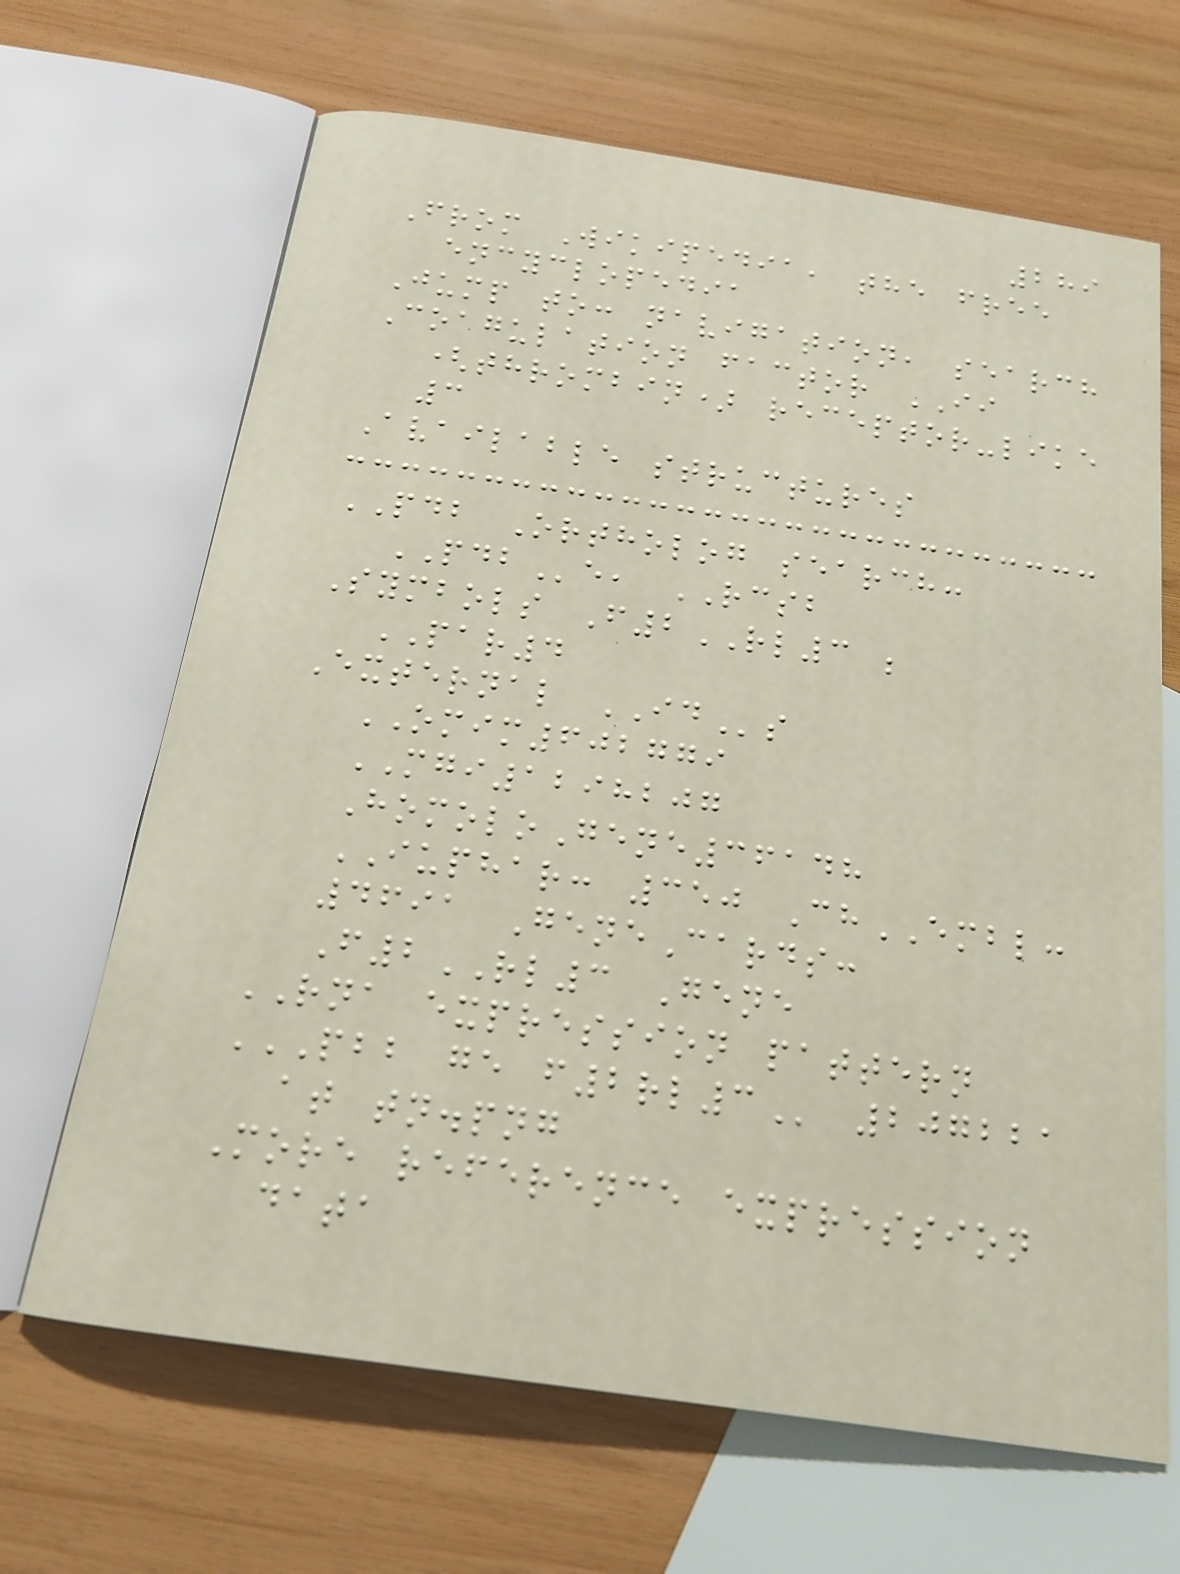289
From Wikipedia, the free
encyclopedia
Jump to: navigation, search
Coagulation factor II
(thrombin) receptor-like
3
Available structures
PDB Ortholog search:
PDBe, RCSB
Symbols F2RL3 ;
PAR4
External IDs
OMIM602779
MGI1298207
HomoloGene36148
IUPHAR: 350 ChEMBL:
4691 GeneCards:
F2RL3 Gene
RNA expression pattern
PBB GE F2RL3 207221
at tn.png
More reference expression
data
